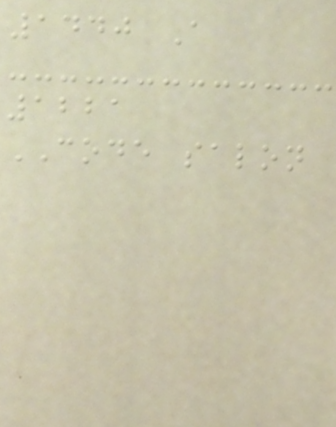1440 A
1221
CODE salon
